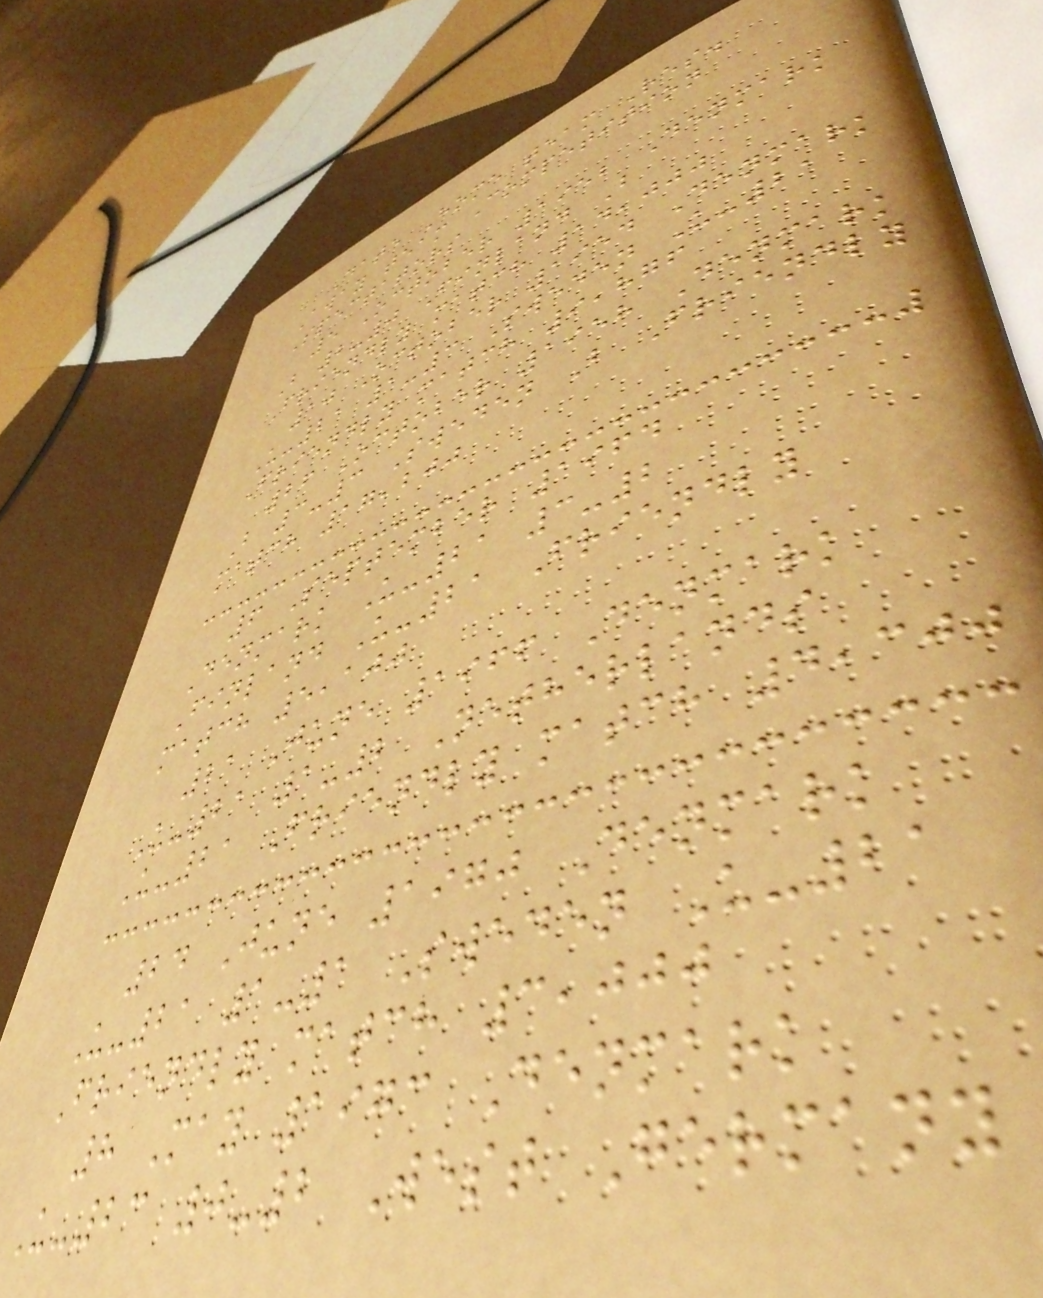Date Home team Res.
Away team Competition
Spectators
5 October 1952 Denmark
B 2-0 Finland B
Friendly match 14,000
10 October 1954 Denmark
U-21 1-3 Sweden U-21
Friendly match 9,876
26 October 1958 Denmark
B 3-3 Sweden B Friendly
match 17,200
6 September 1964
Denmark U-21 3-2
Finland U-21 Friendly
match 5,100
21 June 1966 Denmark
U-21 1-2 Netherlands
U-21 Friendly match 4,300
24 June 1970 Denmark
U-21 1-1 Sweden U-21
Friendly match 3,000
8 May 1973 Denmark
U-23 0-2 West Germany
